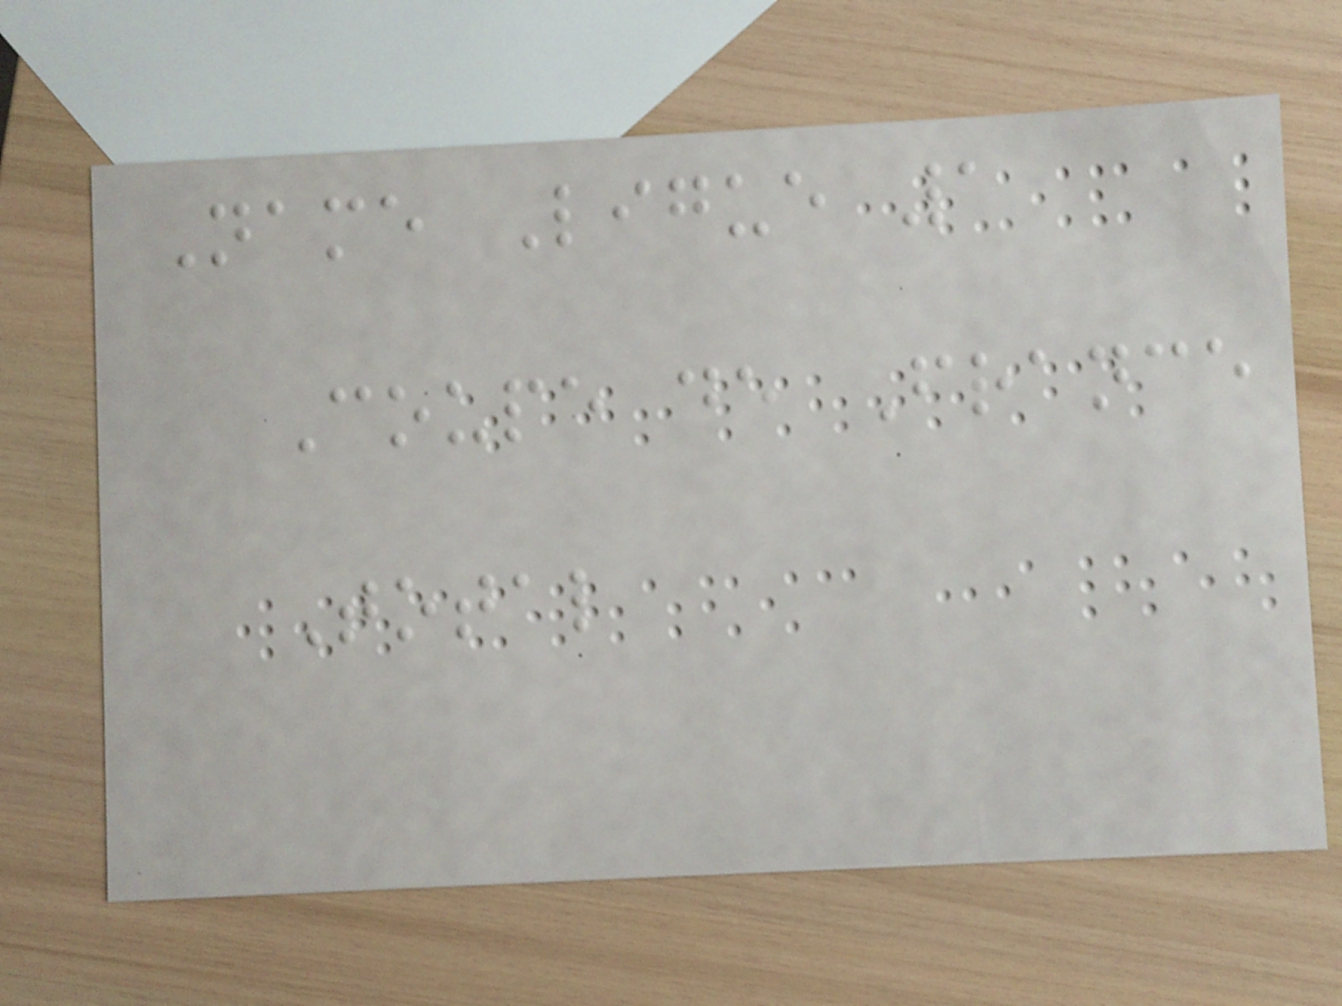Name Ligue 1
Coupe de France
Total
